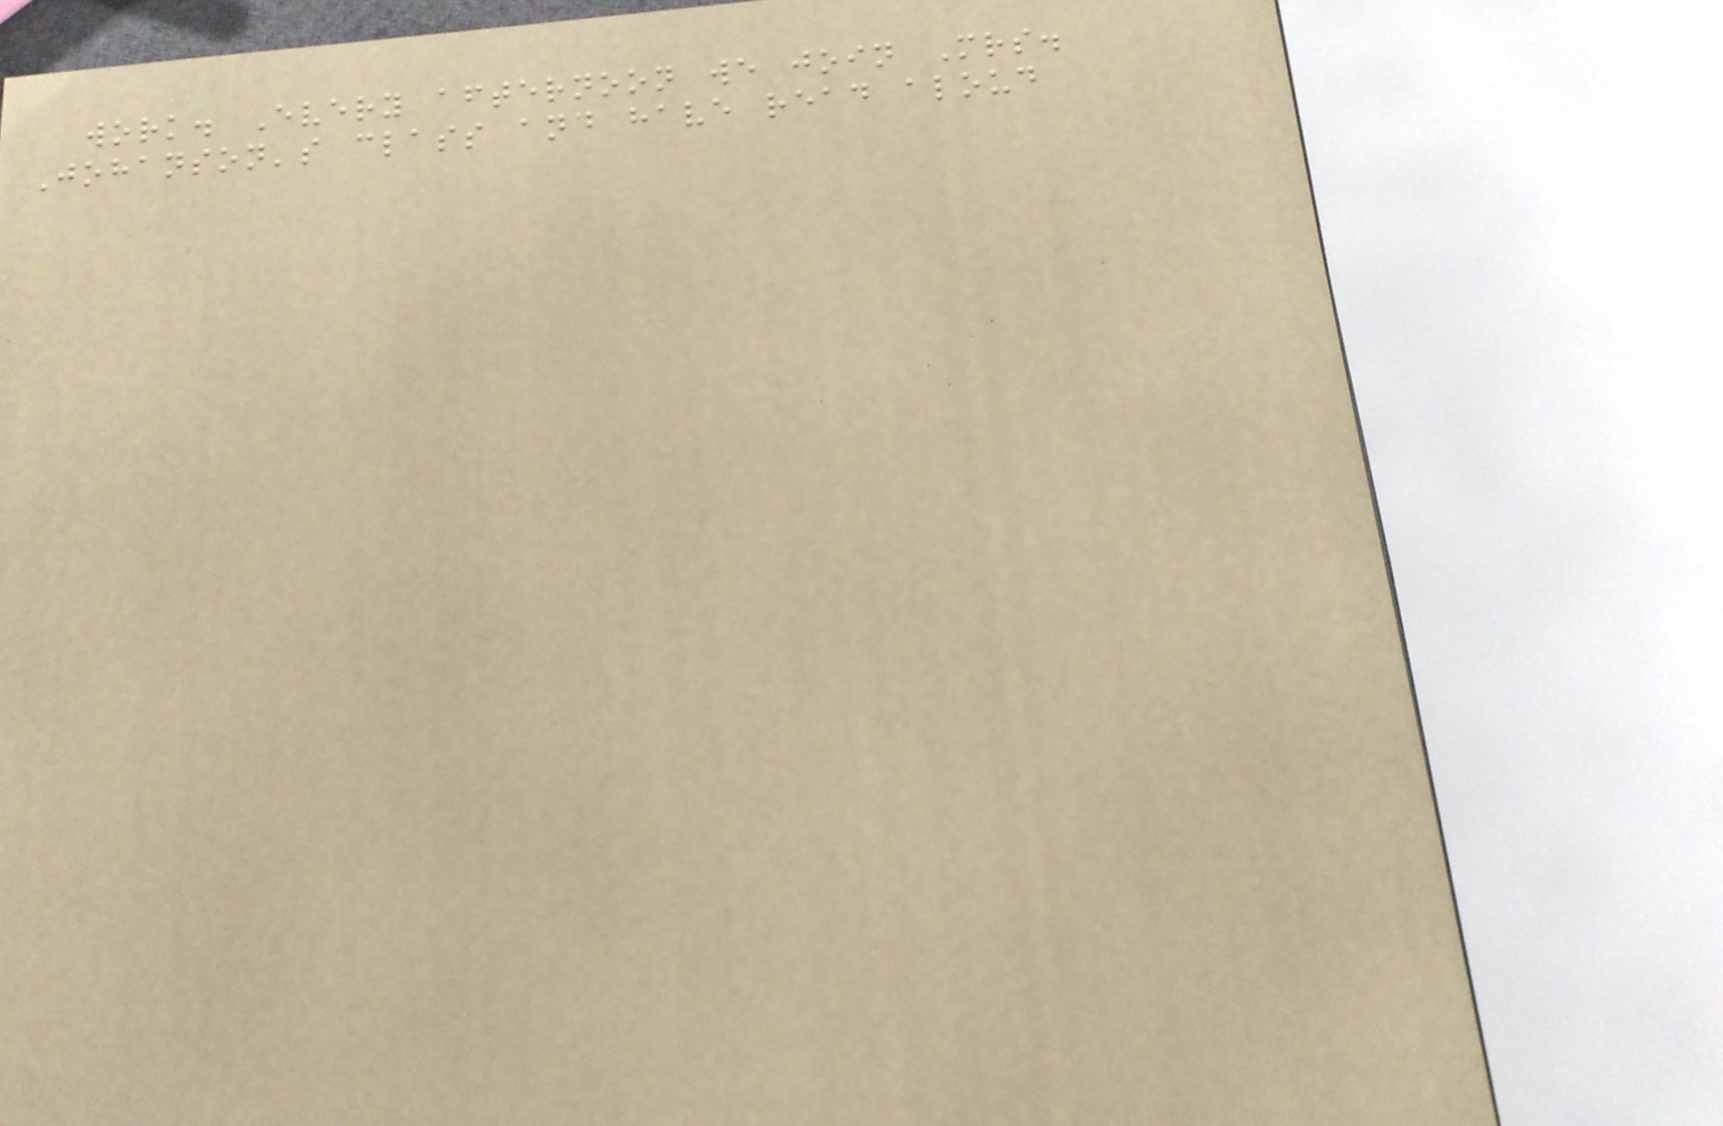work. Every afternoon we join Mrs.
Johanson's class and have read aloud
